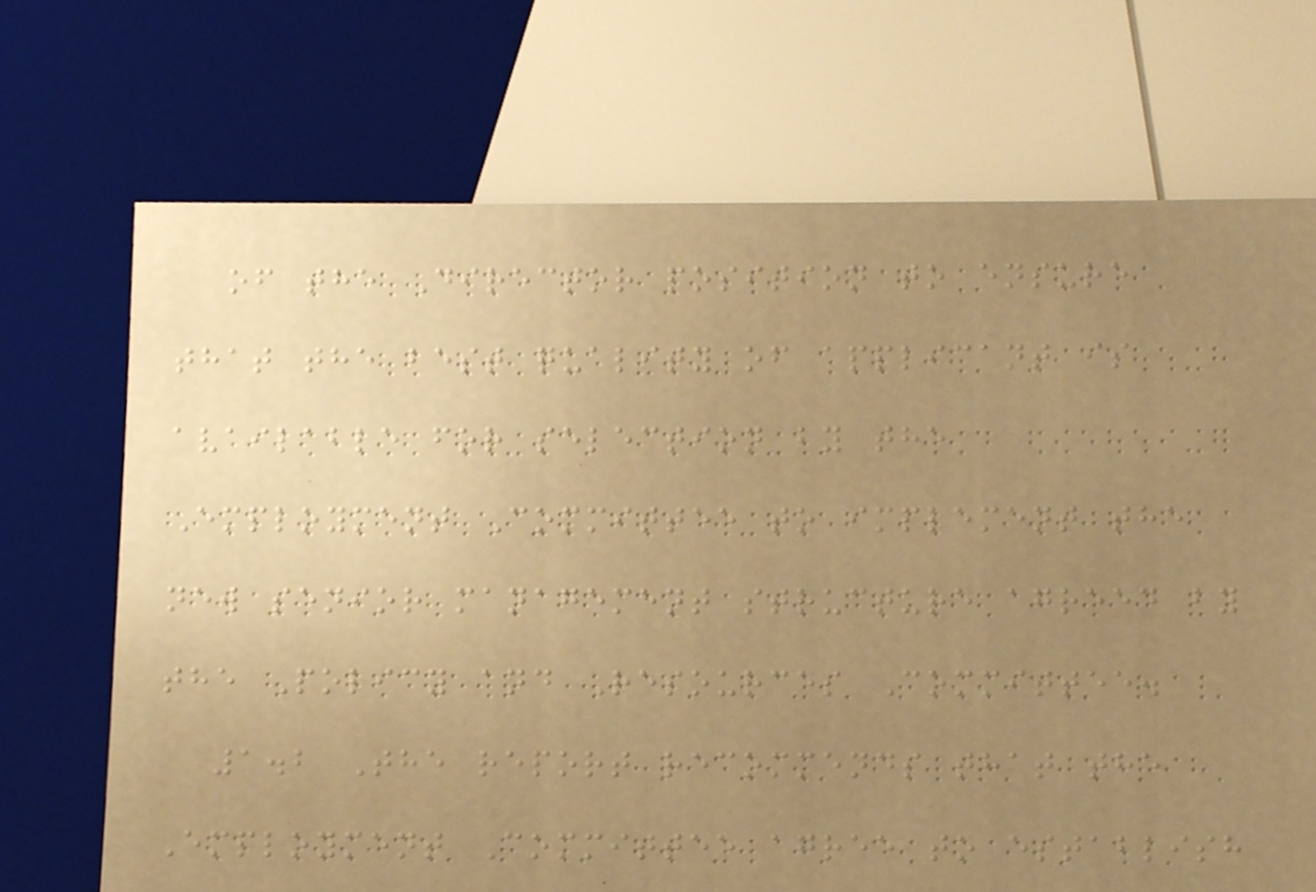of the Director position to ensure
that the best quality of applicant is
available for selection by the
Employment Committee to implement the
new senior management structure agreed by
the Policy and Resources Committee.
1.2 The report recommends that the
Employment Committee agree to establish
